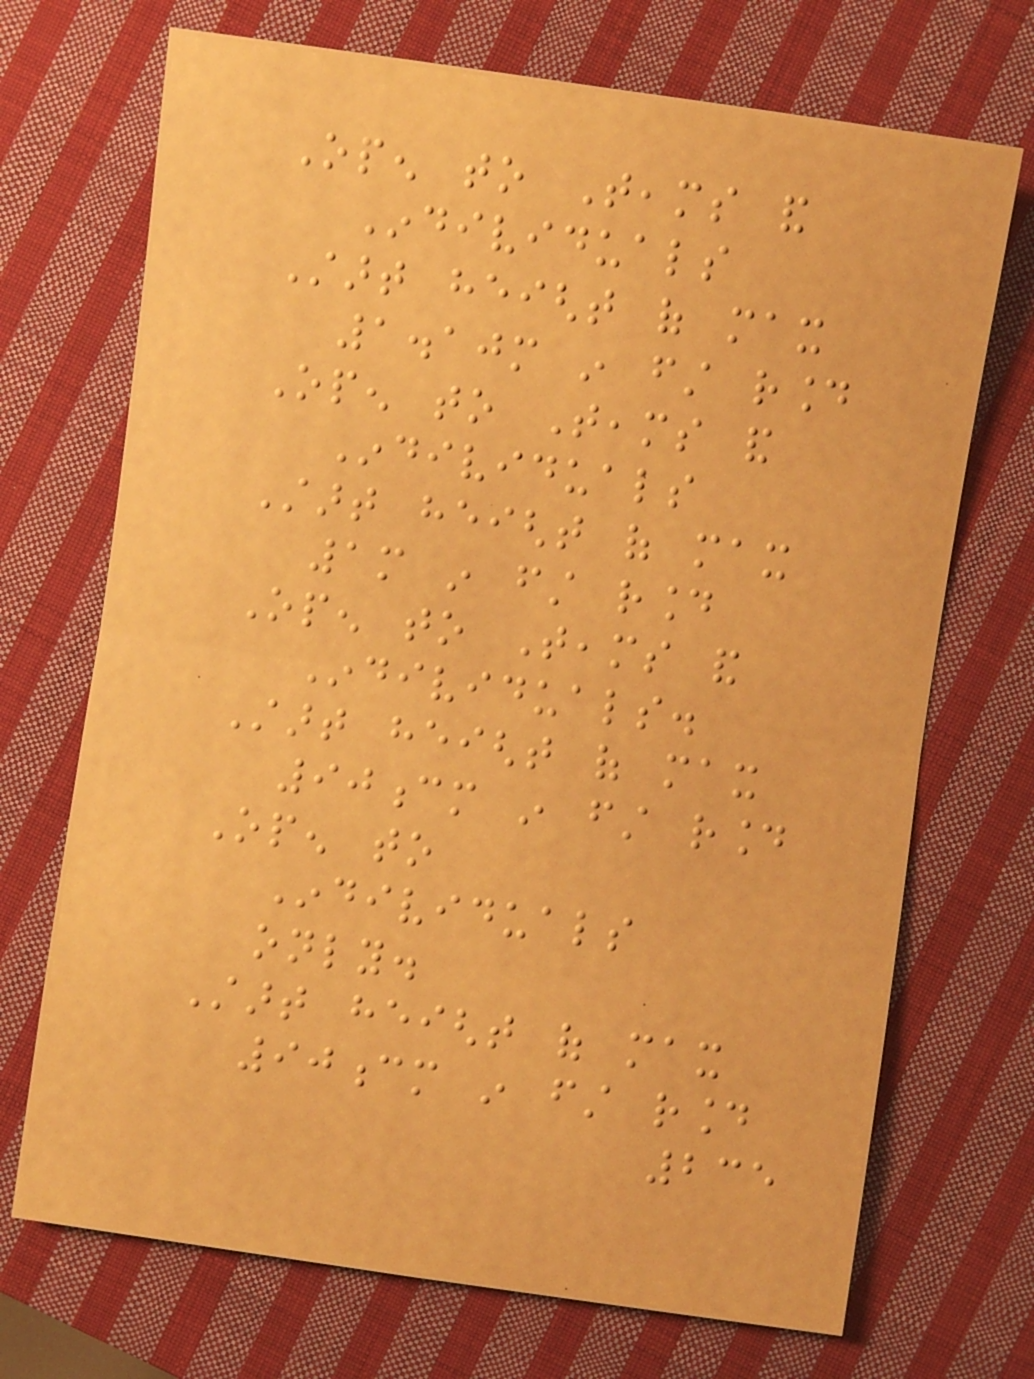Open to Teams and
Individuals
Start height of max
1.10m in first round
Open to Teams and
Individuals
Start height of max
1m in first round
Open to Teams and
Individuals.
Start height of max
90cm in first round
Open to
Individuals
only.
Start height of max
90cm in first round
235
